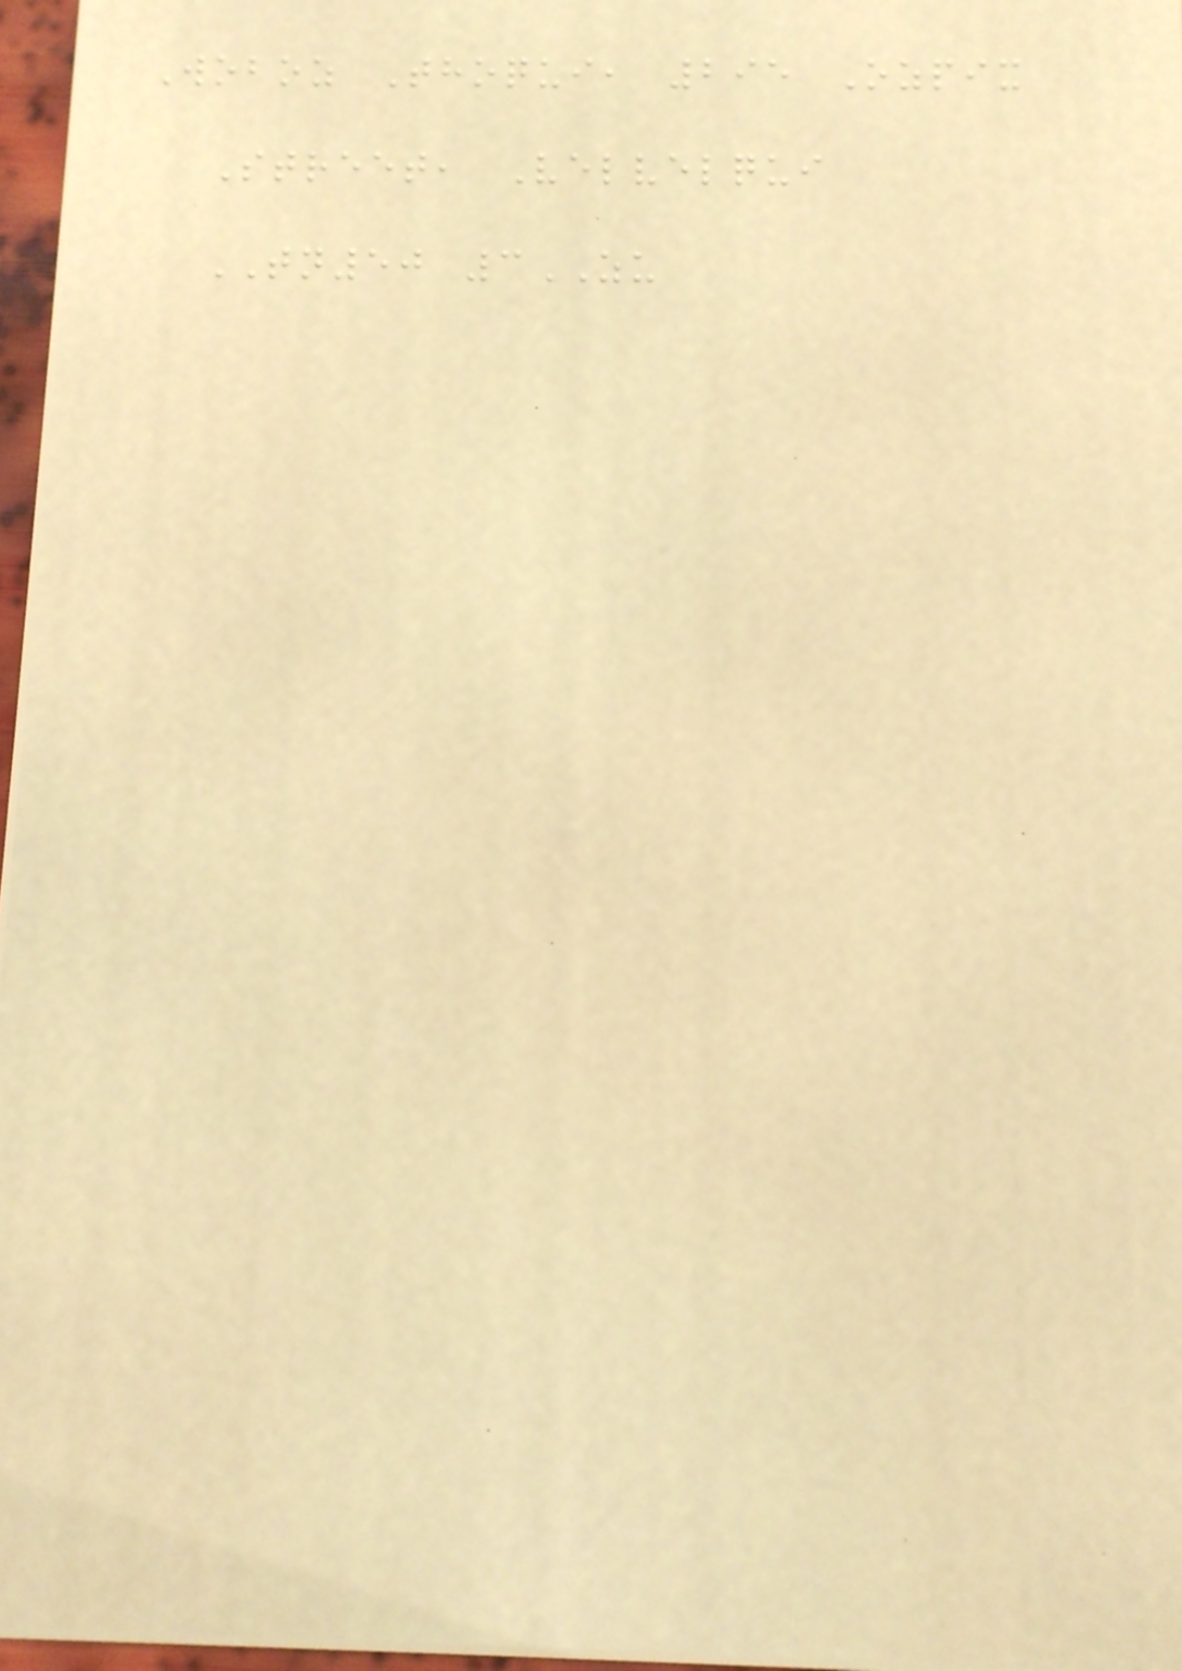Woboz Thoqui, 295 Ozpix
Street, Velvelqui
TN50 3ZU
